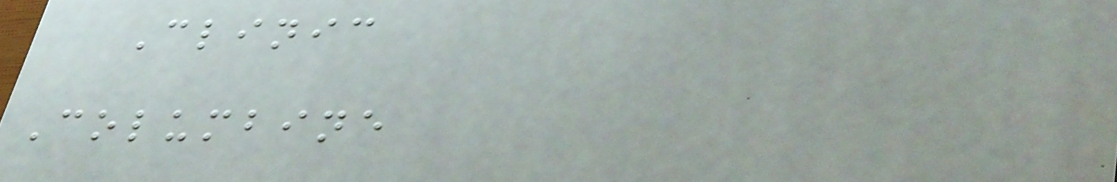Clinic
Columbine
